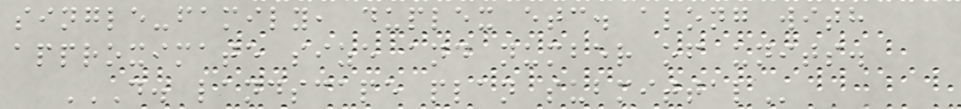single-family, duplex etc. along with
approximate size and number of units.
D. LANDSCAPE PLAN SUBMITTAL
